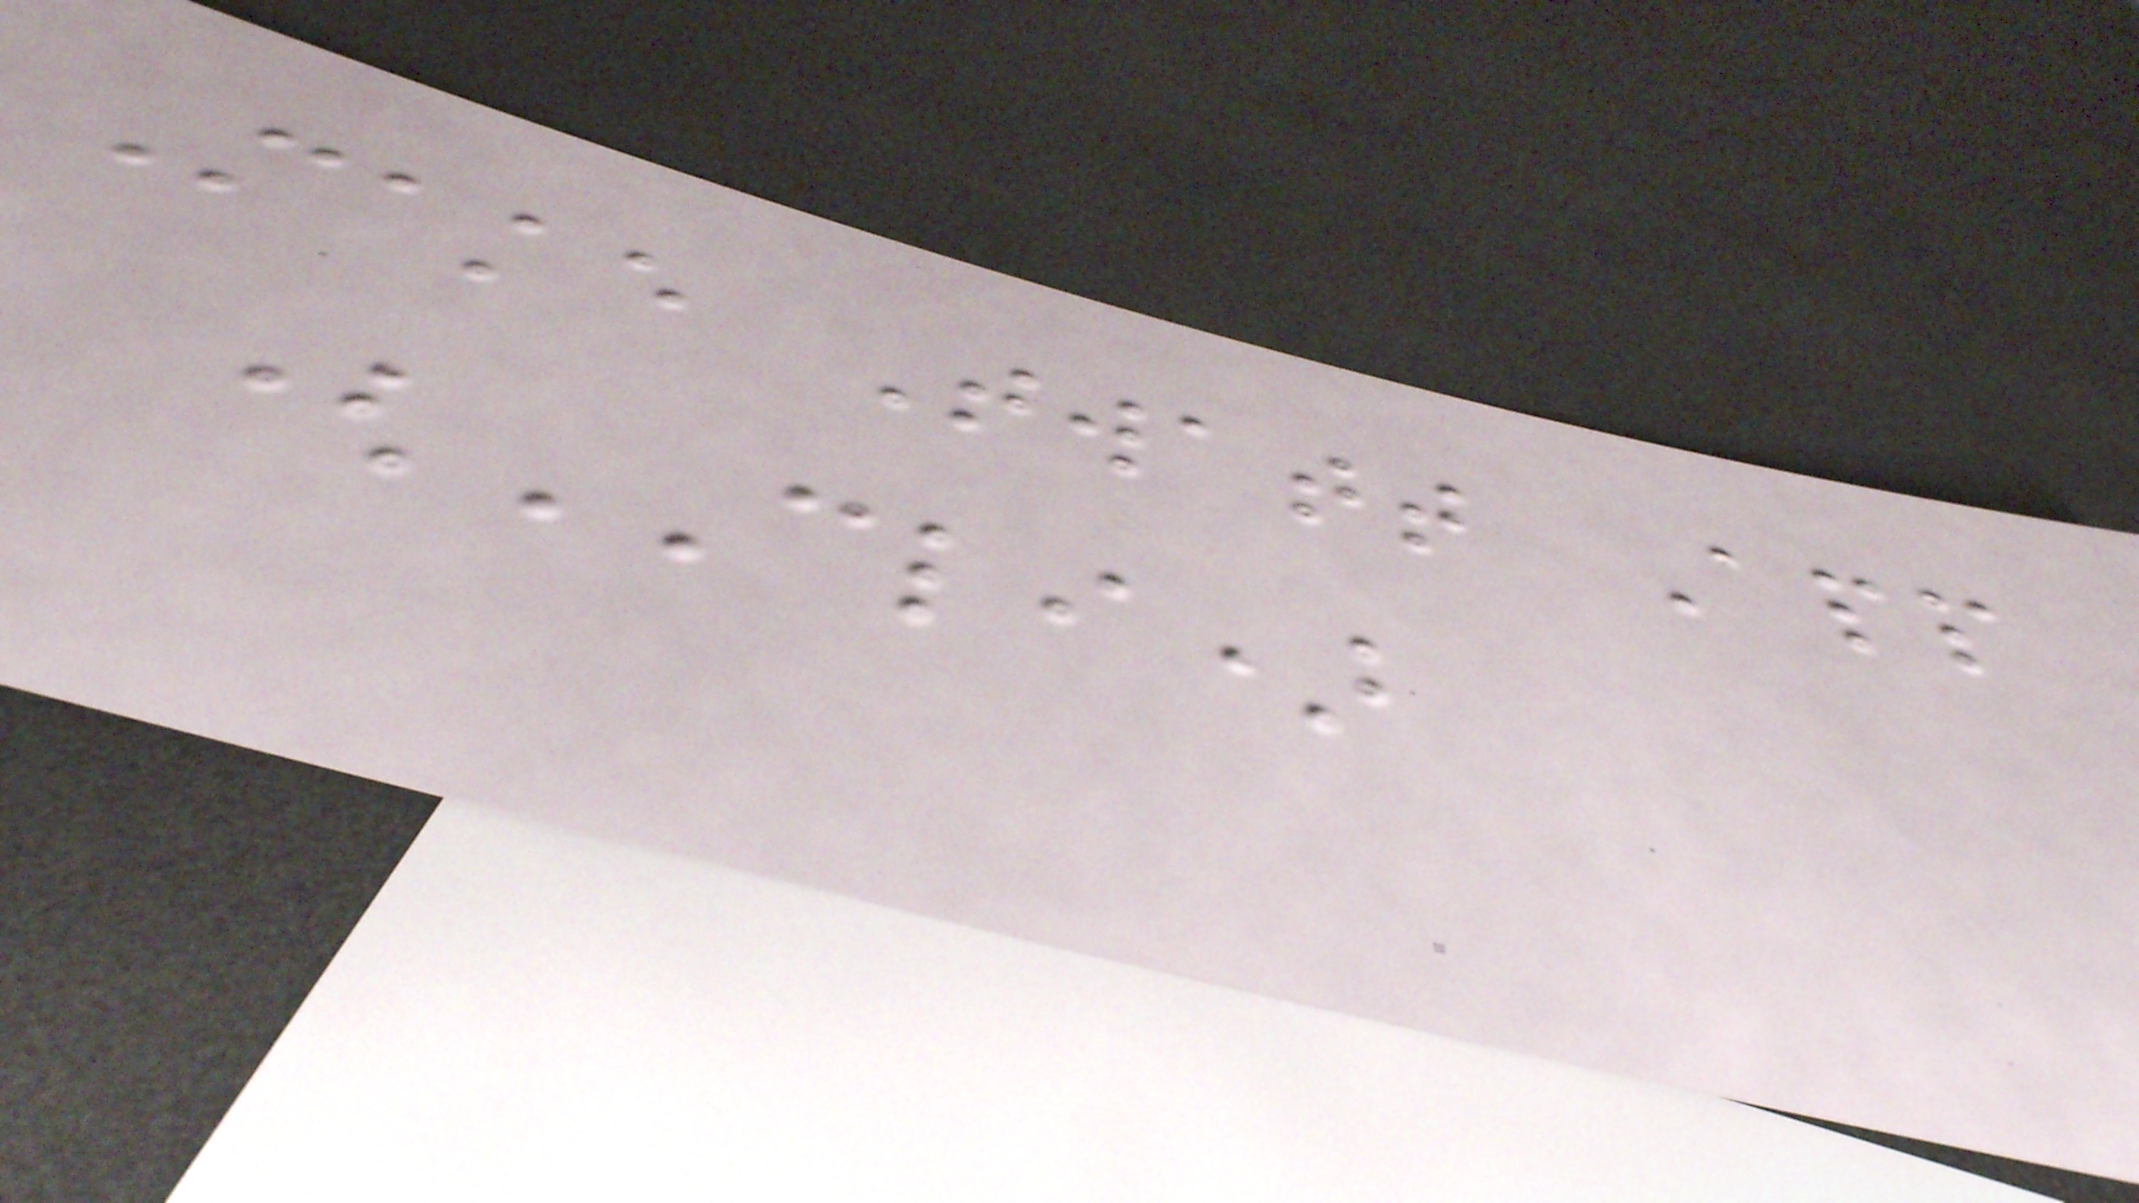Make Twatt App
(CLI)
